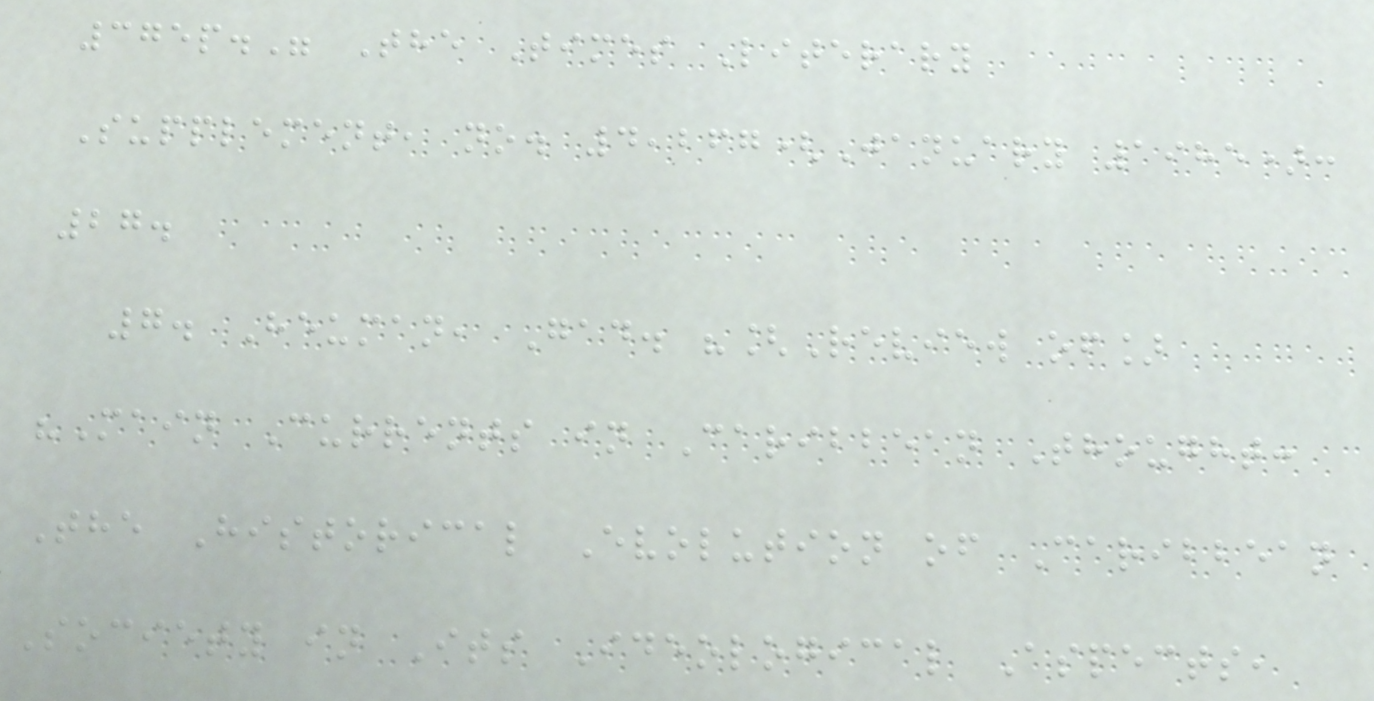375p." The Times Literary
Supplement, no. 4,267(January 1985):
27.
7. Heuman, Gad. "[Review of]
"Main Currents in Caribbean Thought:
The Historical Evolution of Caribbean
Society in Its Ideological Aspects,
